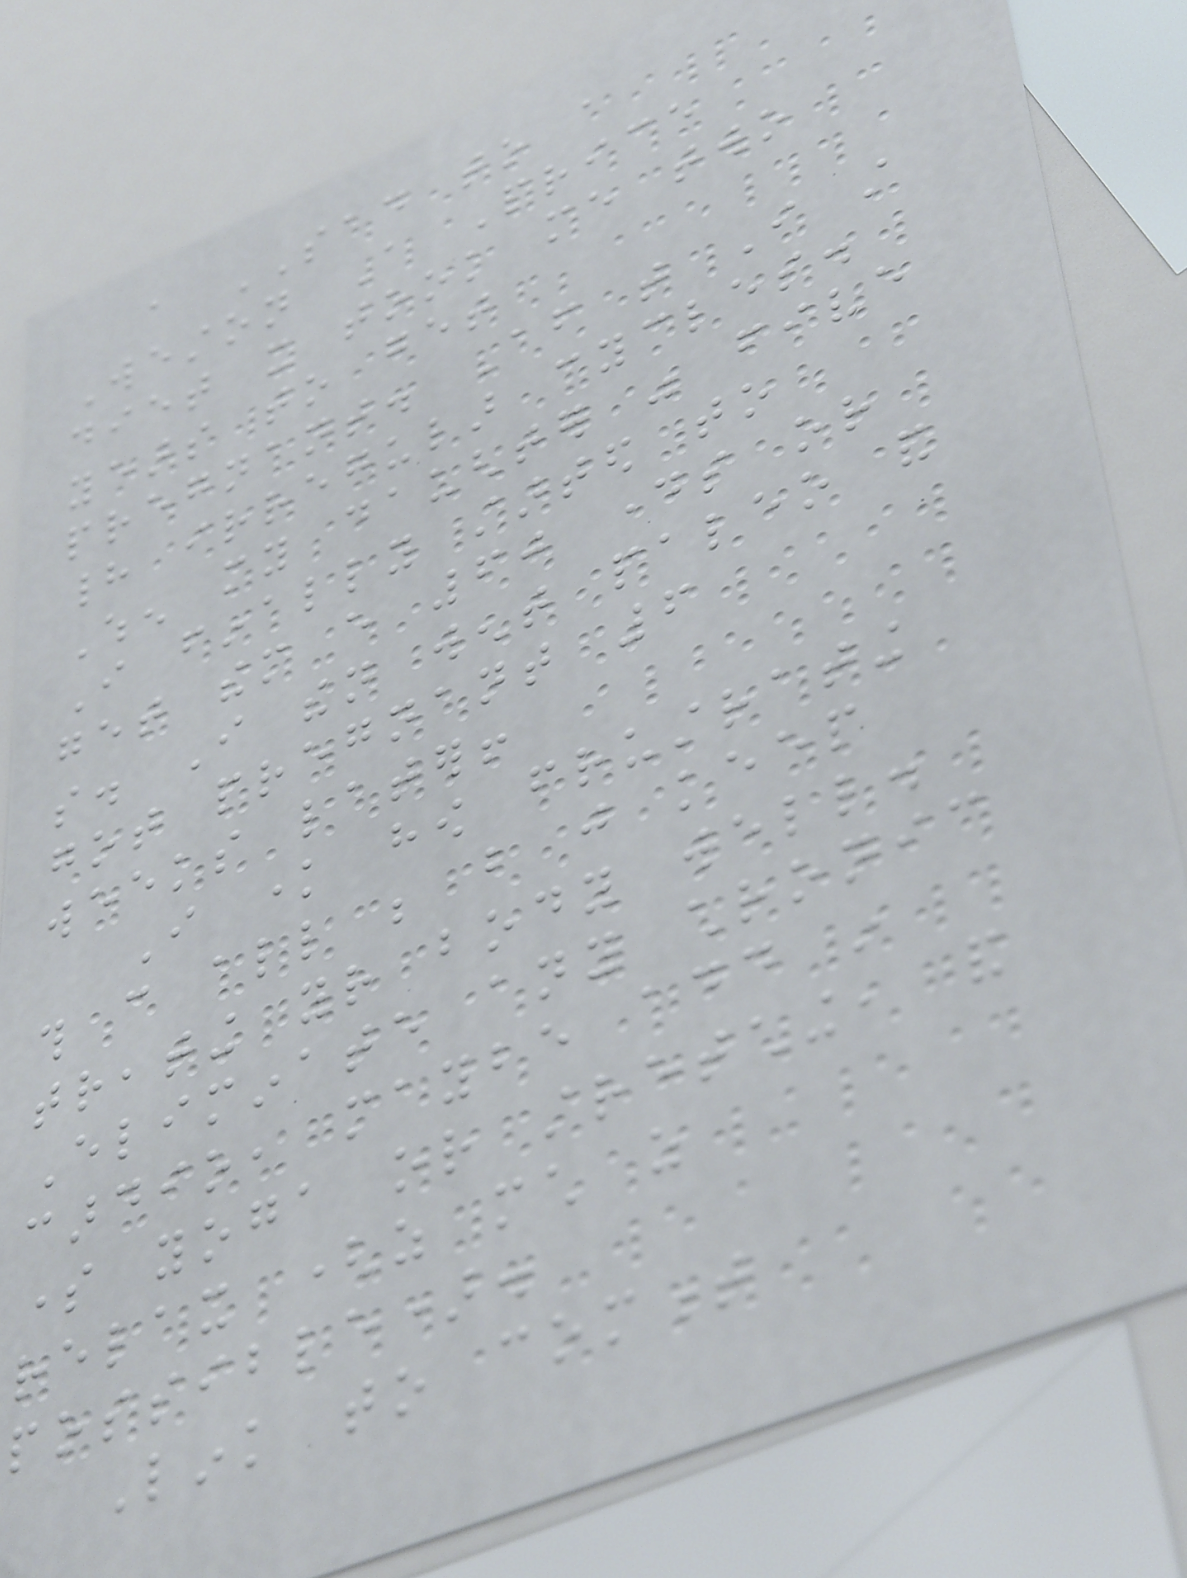a SAD to a
Weston A Price
diet it took me two
years to get
pregnant. After that I still
had irregular cycles.
When my daughter was five
I finally started to
get them every 60 days or
so. I then went paleo and
got pregnant 6
weeks later!
I know how frustrating
this can all be but just keep
treating your body well.
Eliminate any chronic
cardio, maybe add in
some yoga or stretching, and
relax (as much as
possible).
Link to comment
